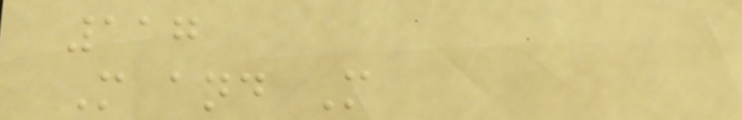117
M and M
